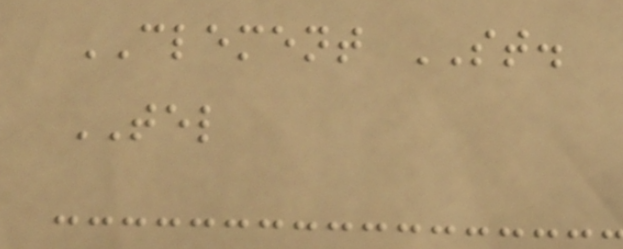CLEMENT ST.
TEL
